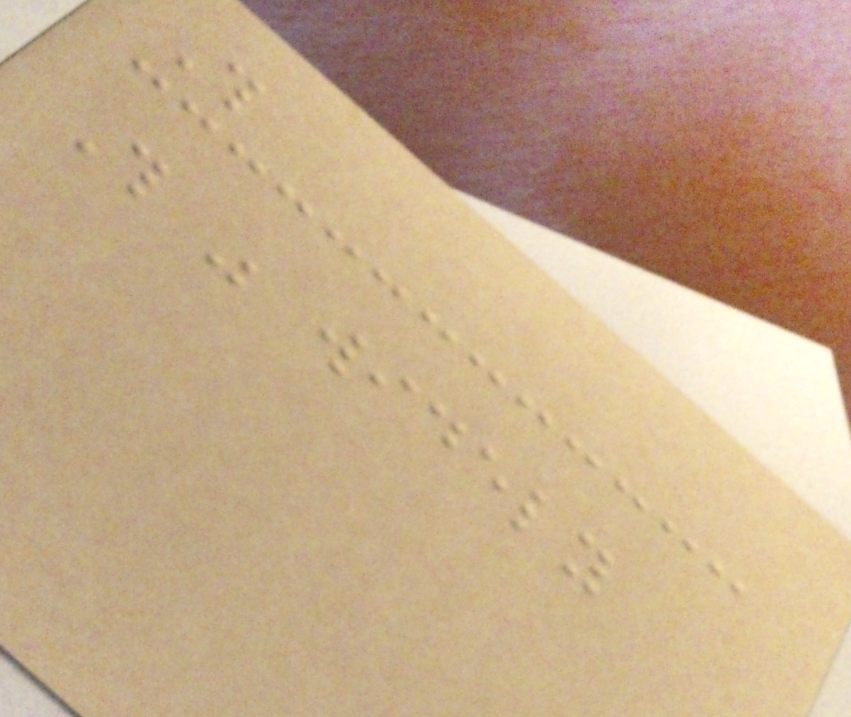This
This was widely
